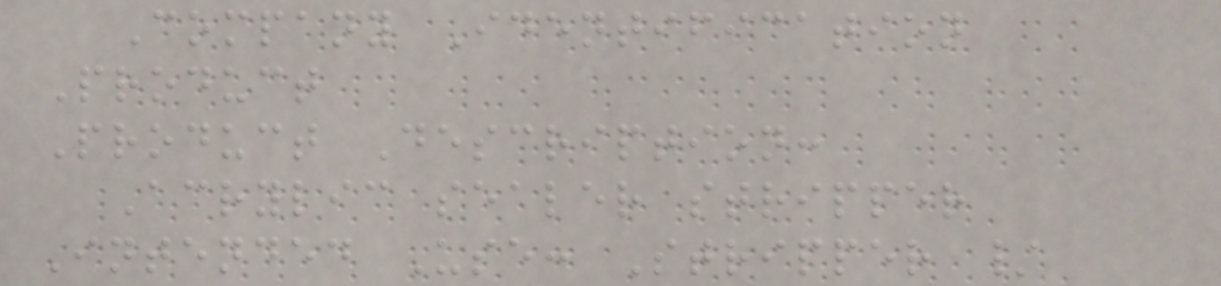Company Identification
Product
Product Description:
Acrylic sealer stripper
Intended Use: Stripper /
